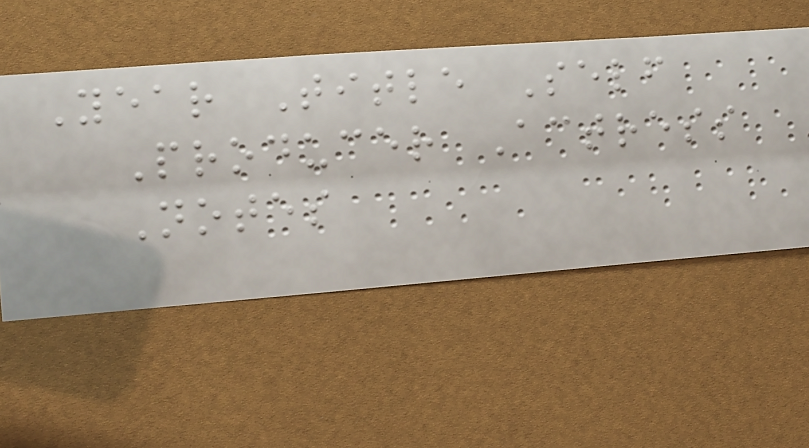Year Title Self
Producer Actress
Notes
